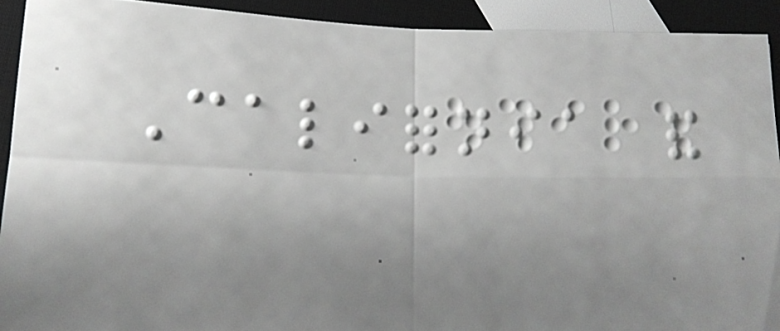California and
